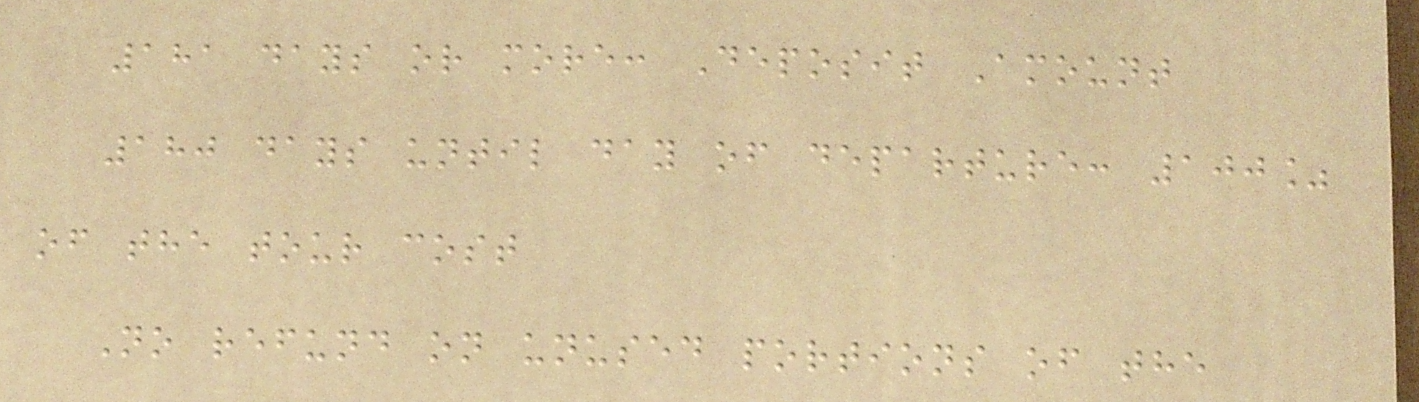181 days or more: Deposit Amount
180 days until day of departure: 100%
of the tour cost
No refund on unused portions of the
